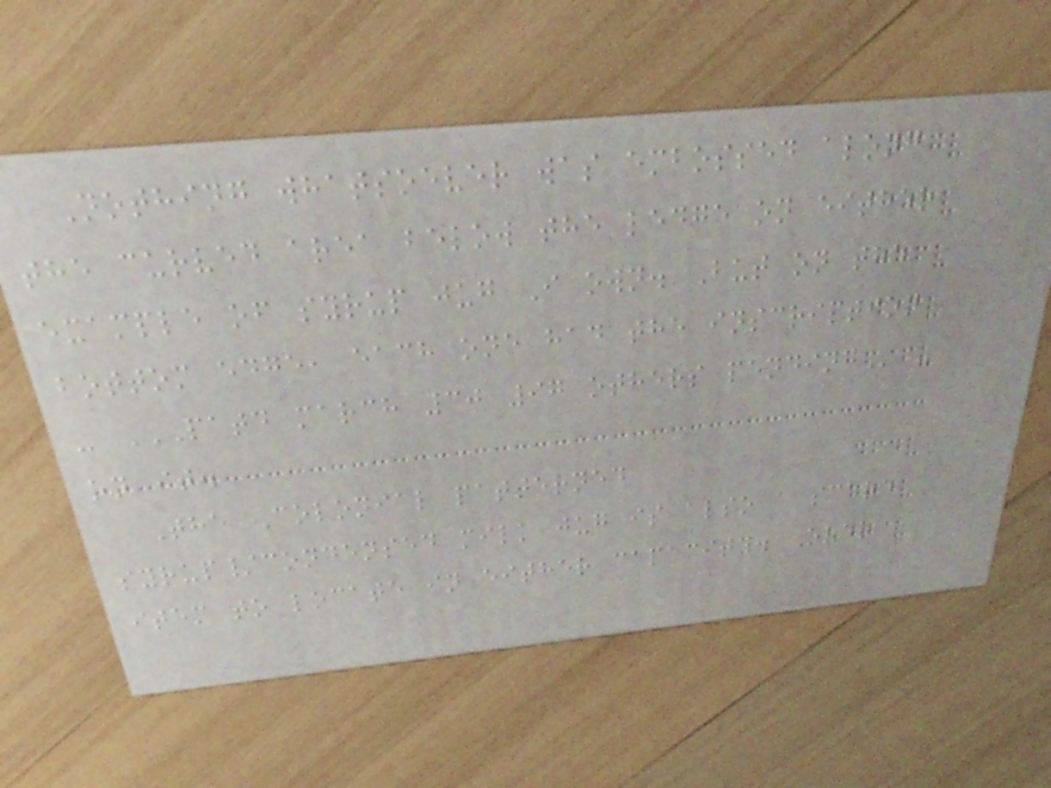Nothing whatsoever was embossed along
the curved area below the ledge on either
example of syrup jug I own. But on the
bottom edge, each one had the inscription
- PATD MARCH 30 97 OTHERS PENDING -
on it.
The Colonial patterned
syrup/condensed milk jug is also a scare
item to locate in either capacity. Over
